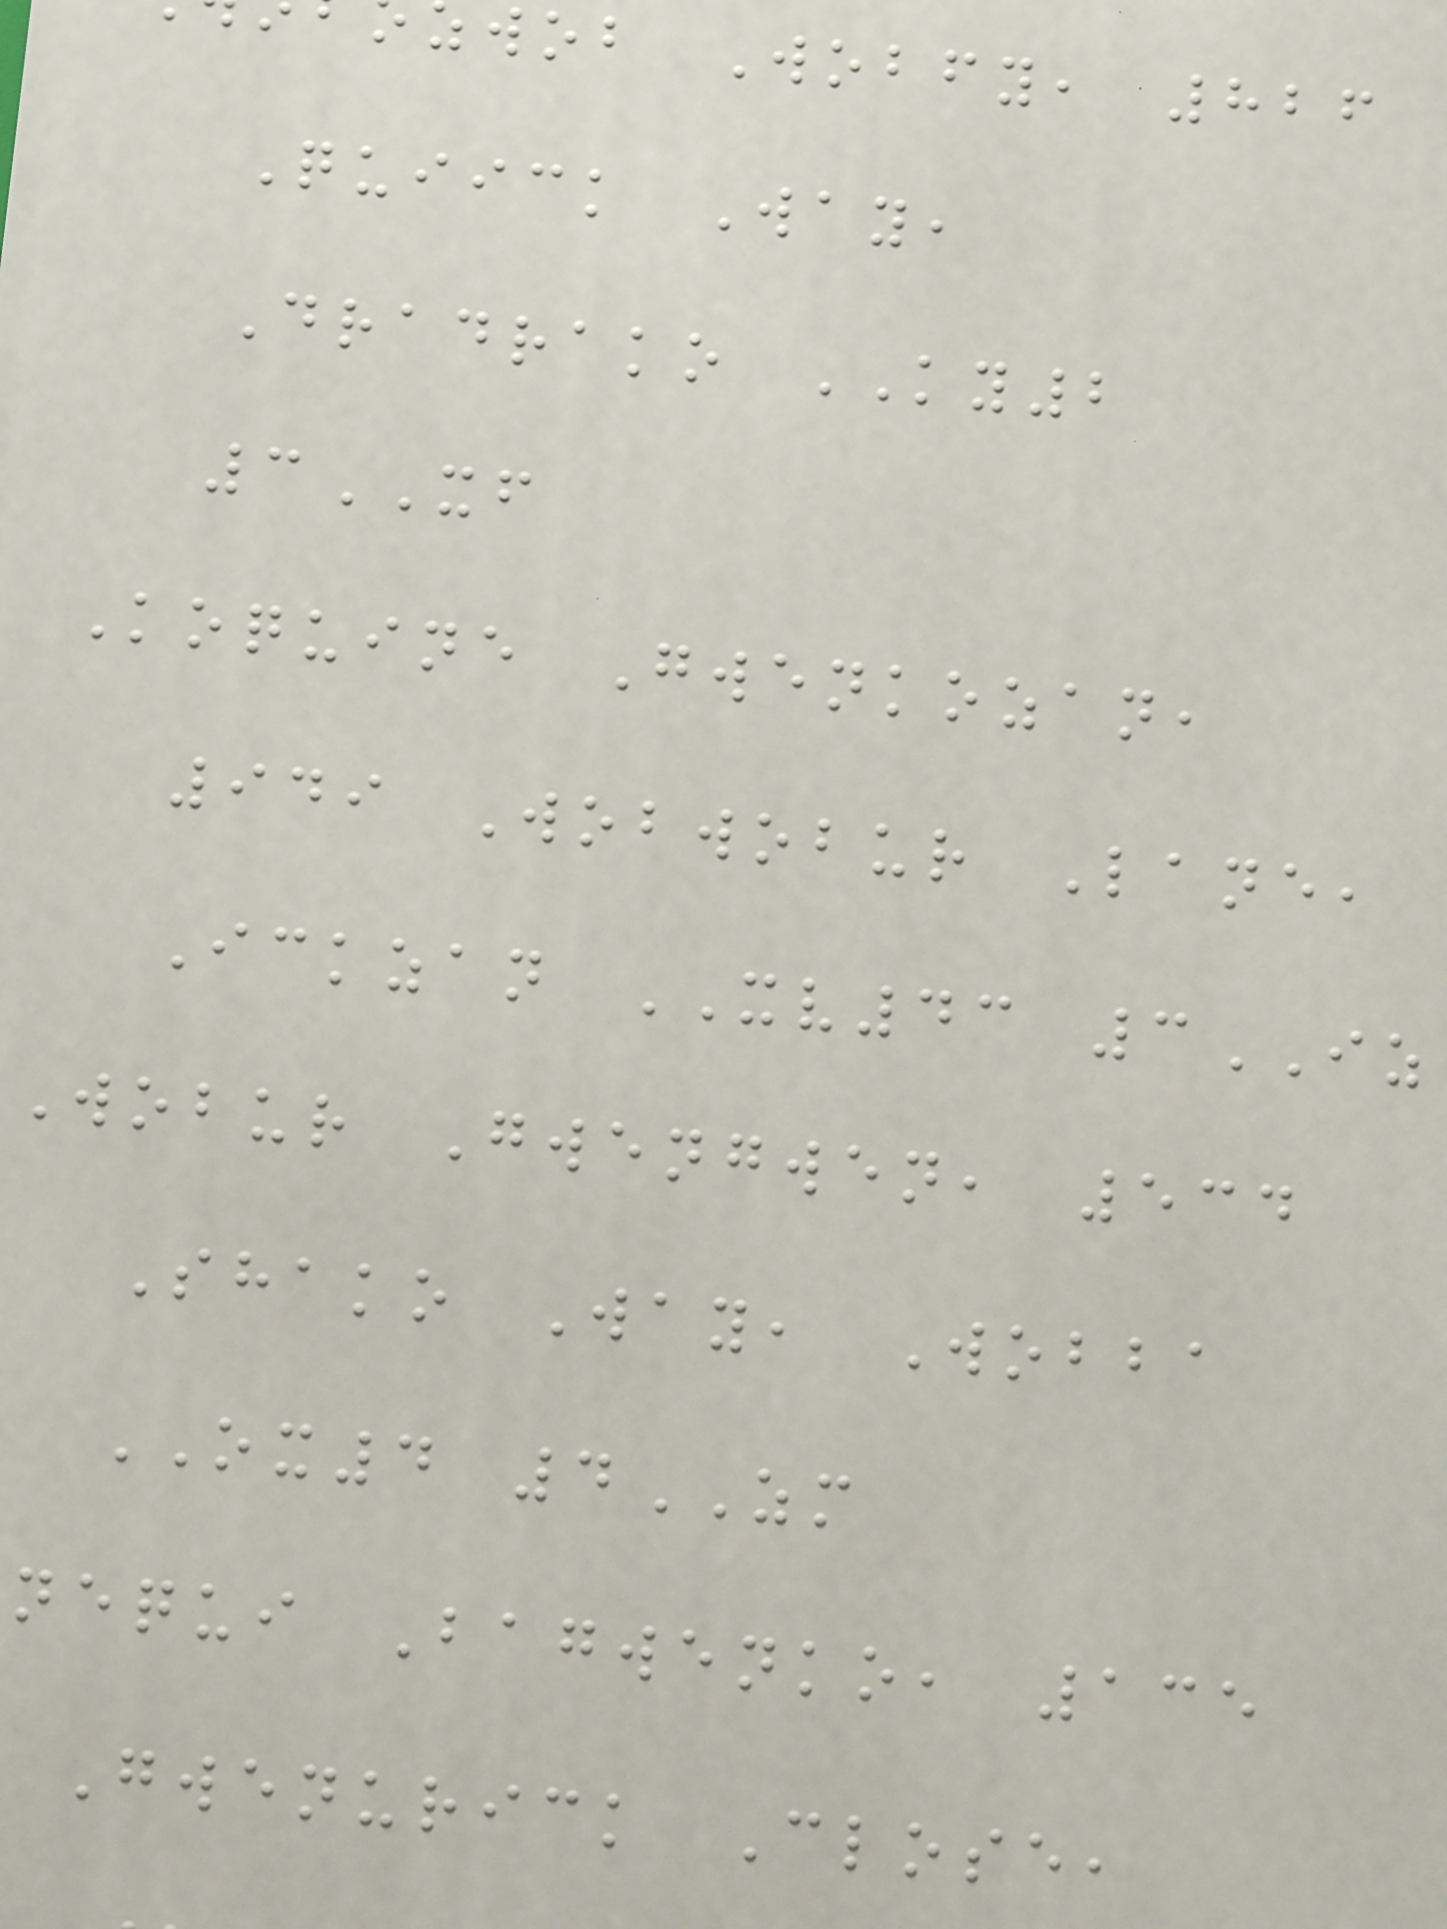wob Wobfy, 826
Quiick Way,
Dradrako KY2
3XF
Koquine Gwenkozan,
949 Wobwobur Lane,
Ickzan XV43 3IZ
Wobur Gwengwen, 534
Shako Way, Wobba
OX4 4ZM
nequi Bagwenko, 135
Gwenurick Close,
